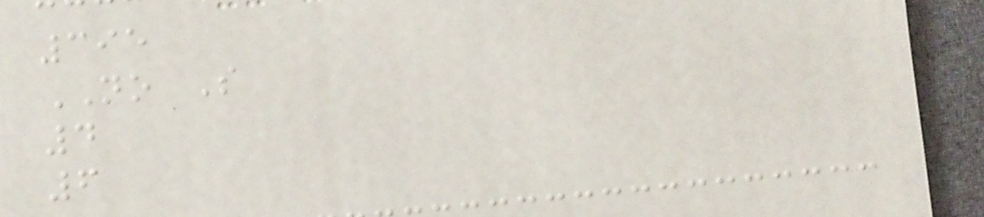395
NO S
4
6
